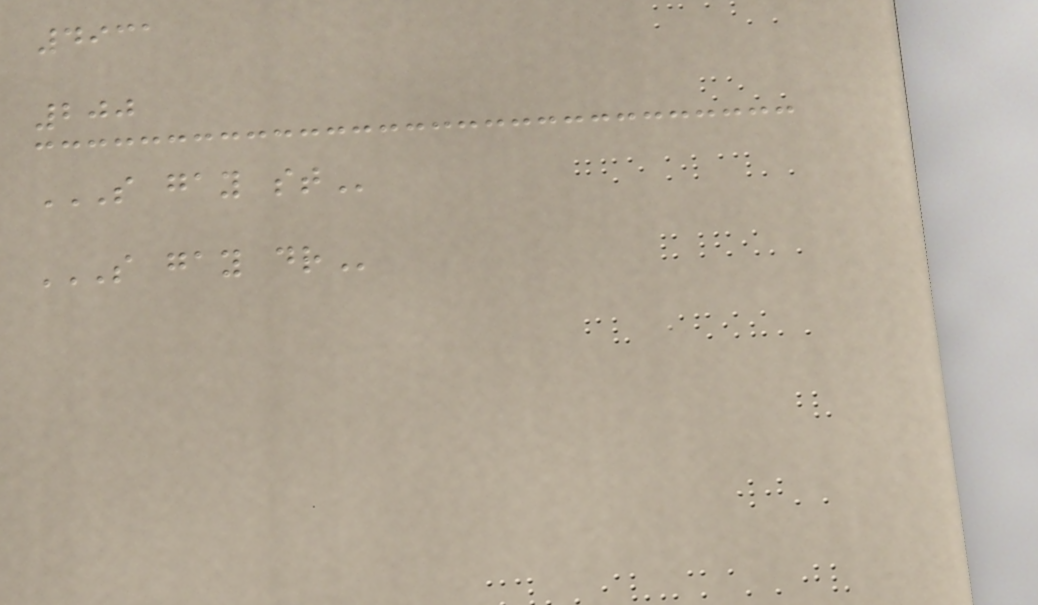4931
200
S GAY ST
S GAY DR
